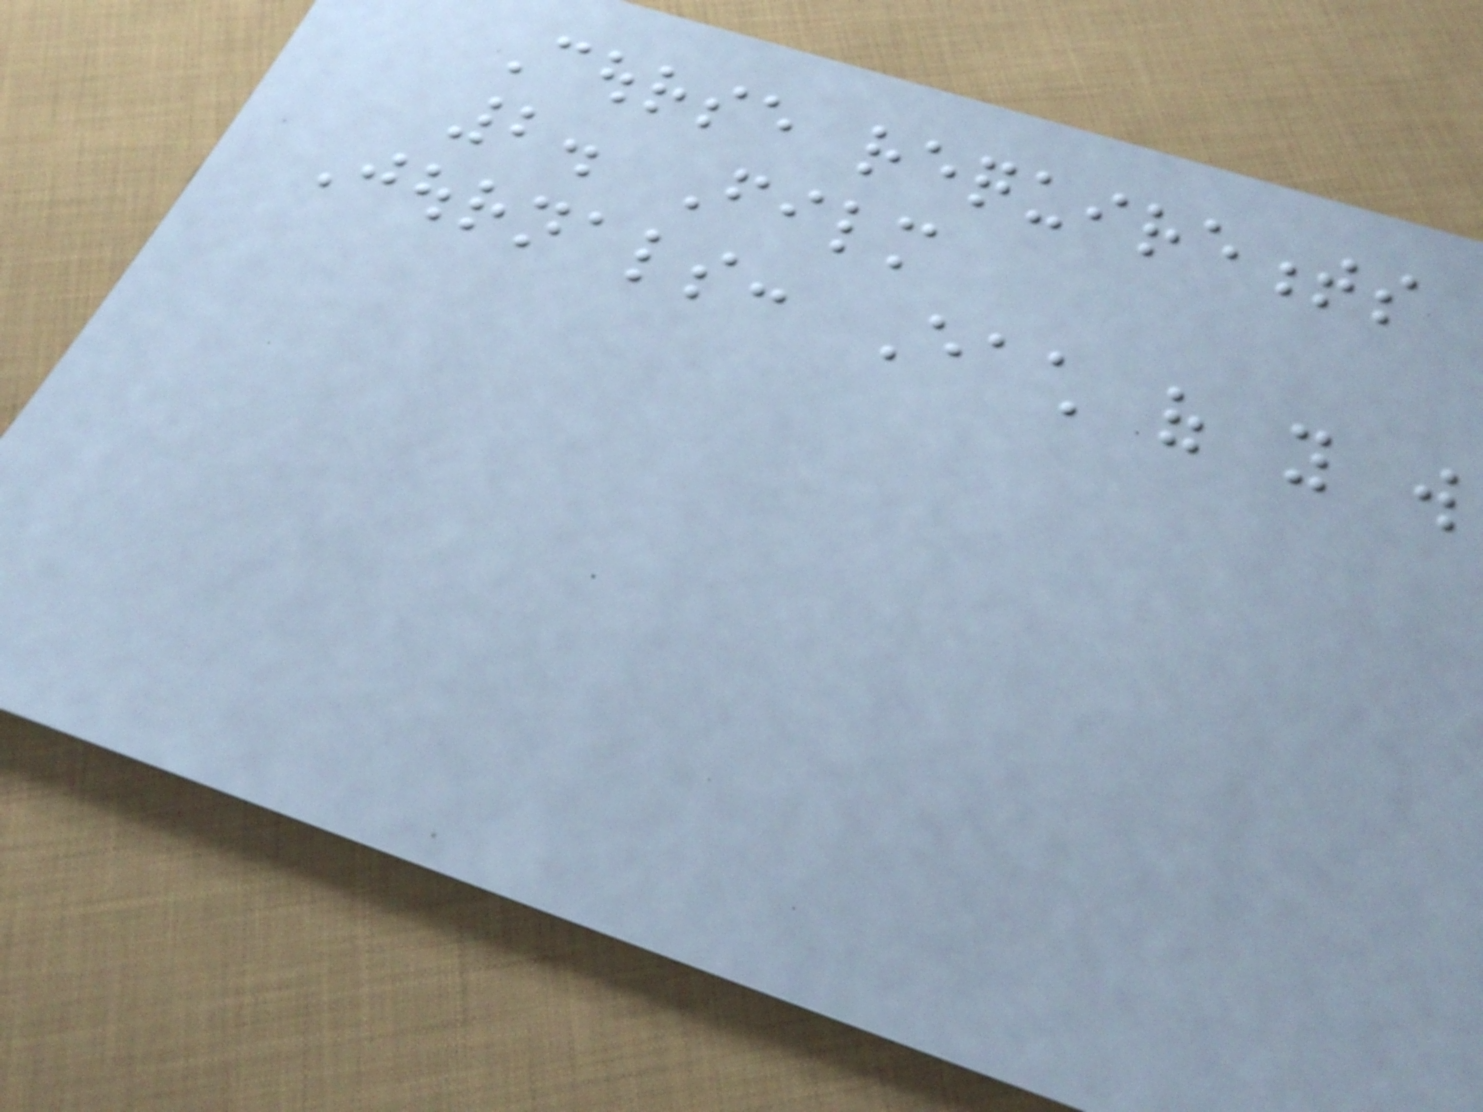Course requirements
2. Film
Journals: Each of you will
